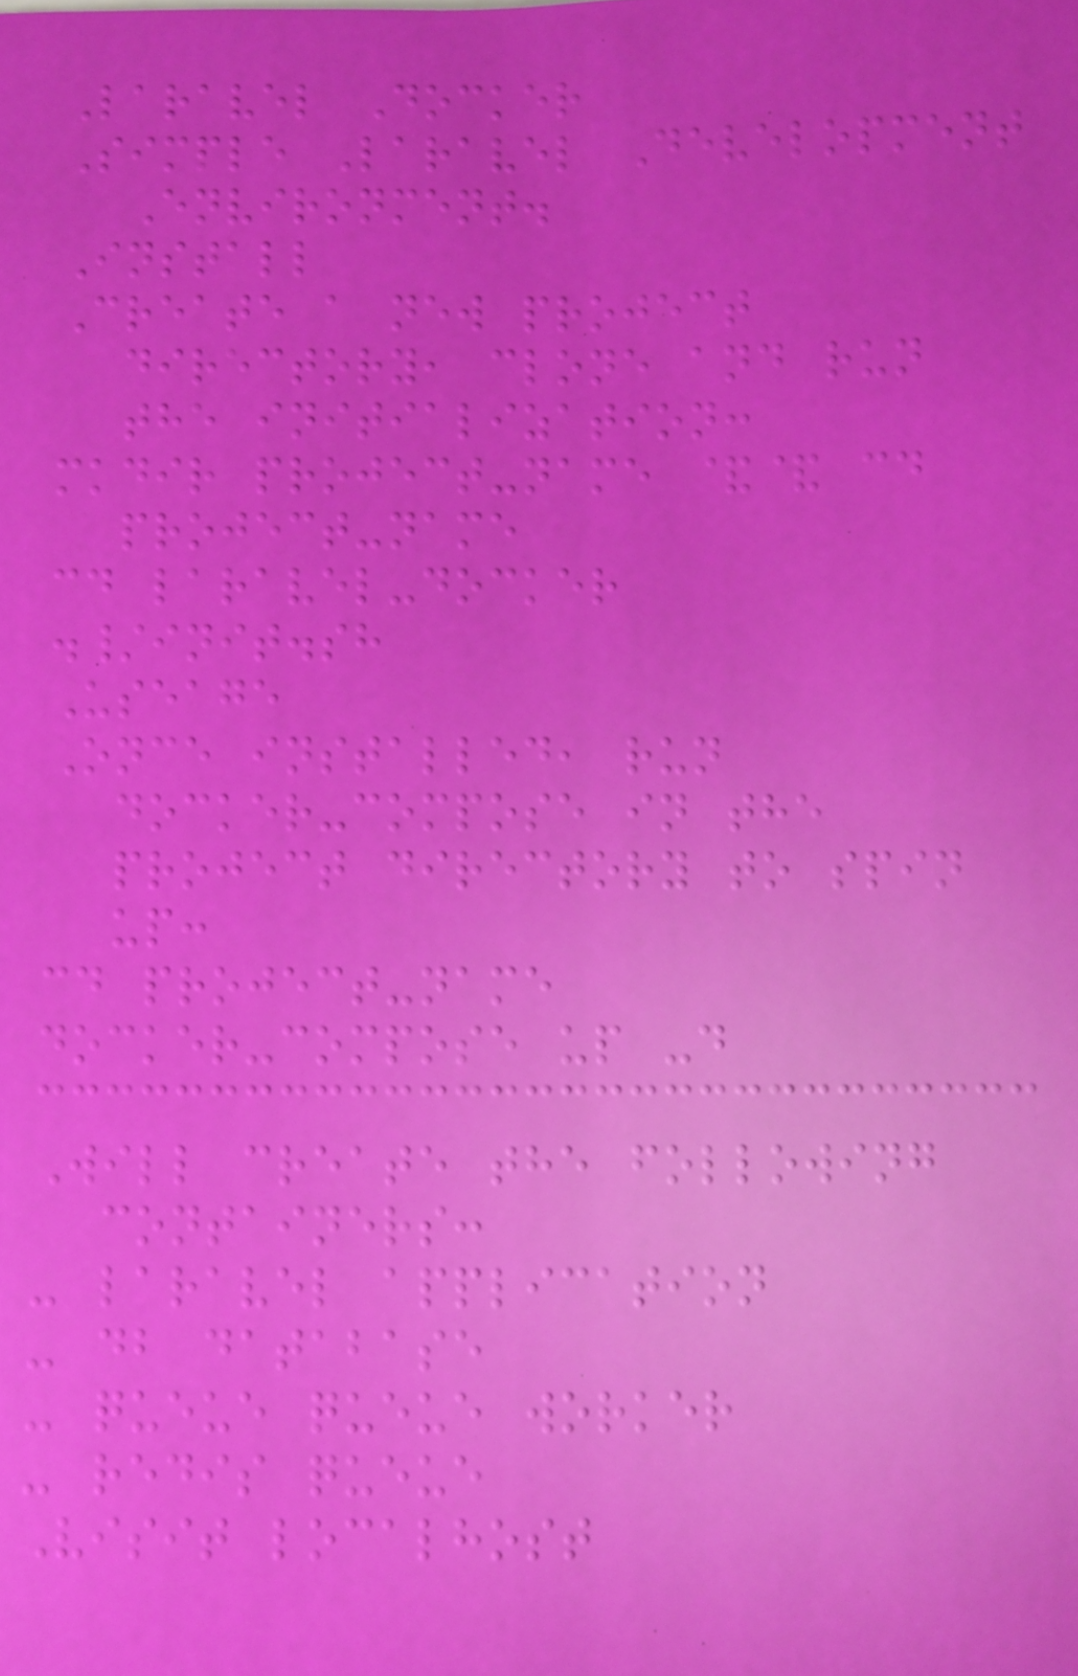Laravel Docker
Simple Laravel Development
Environment.
Install
Create a new project
directory, clone and run
the initialization:
mkdir project-name && cd
project-name
cd laravel-docker
./init.sh
Useage
Once installed, run
docker-compose in the
project directory to spin
up:
cd project-name
docker-compose up -d
Will create the following
containers:
- laravel application
- db database
- queue queue worker
- redis queue
Visit localhost
